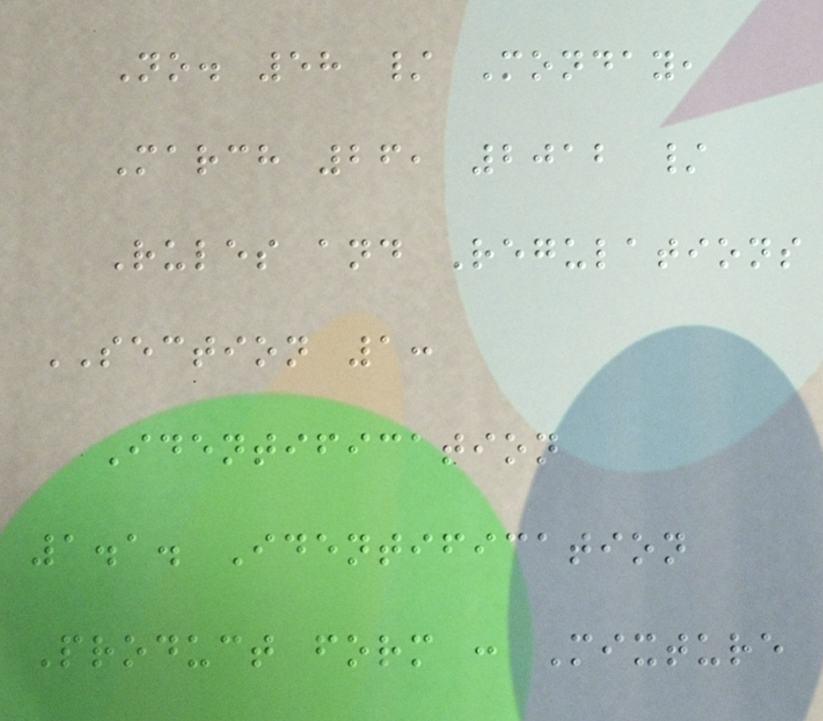No. 58 / Monday,
March 26, 2012 /
Rules and Regulations
SECTION 1:
Identification
1.1. Identification
Product form : Mixture
